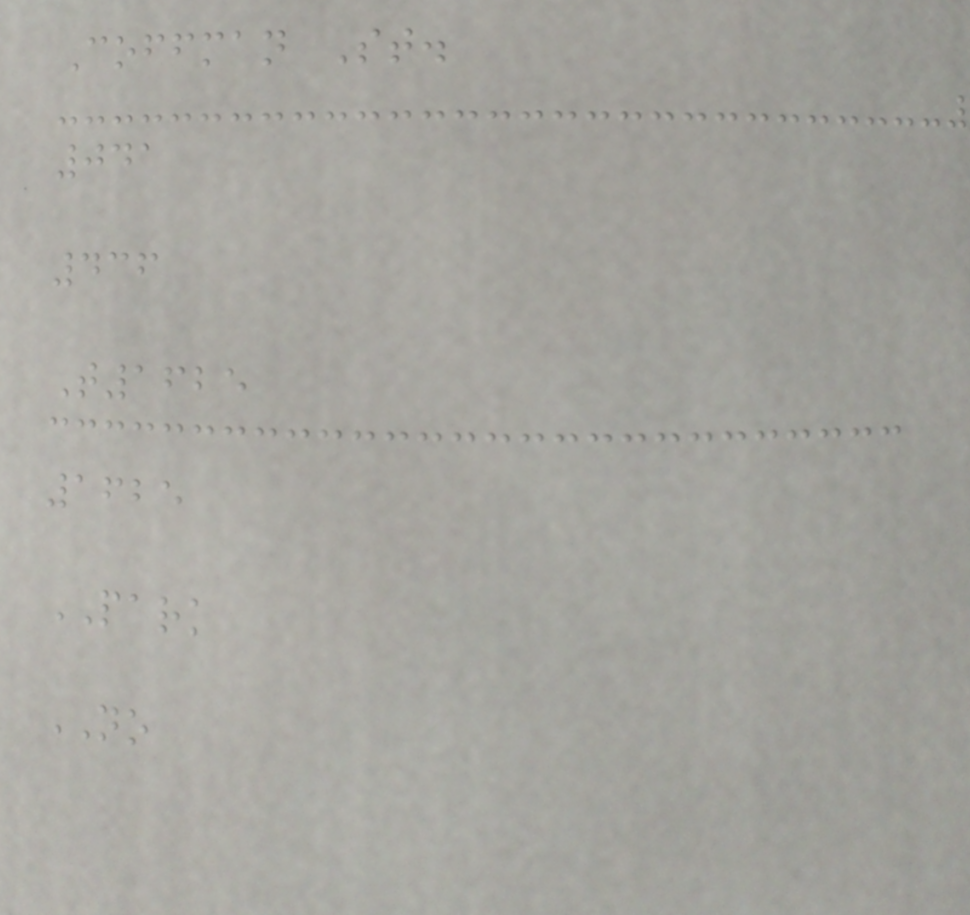Coffman St.
041
436
T1625
1625
PARK
NO
